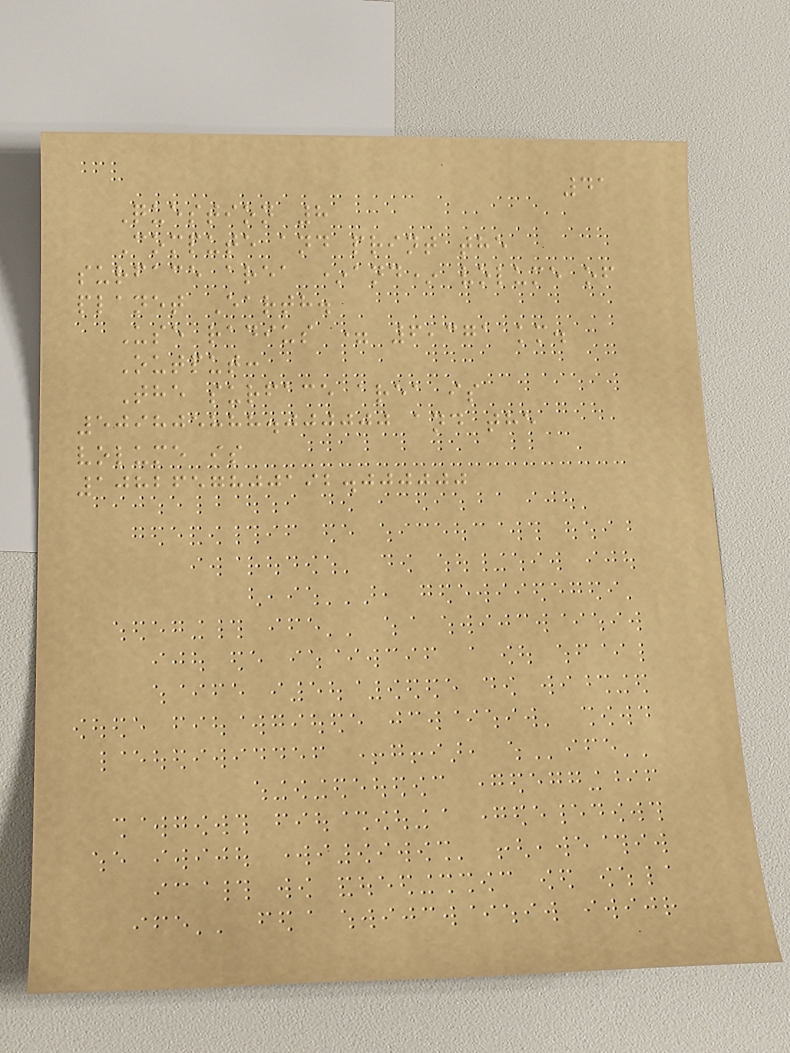41
Question 8
Compute and print the
surface area *and* volume of
planet Earth.
Use radius = 6,371 km.
Output:
The surface area is
509805888.000000 and the
volume is
1082657800192.000000
